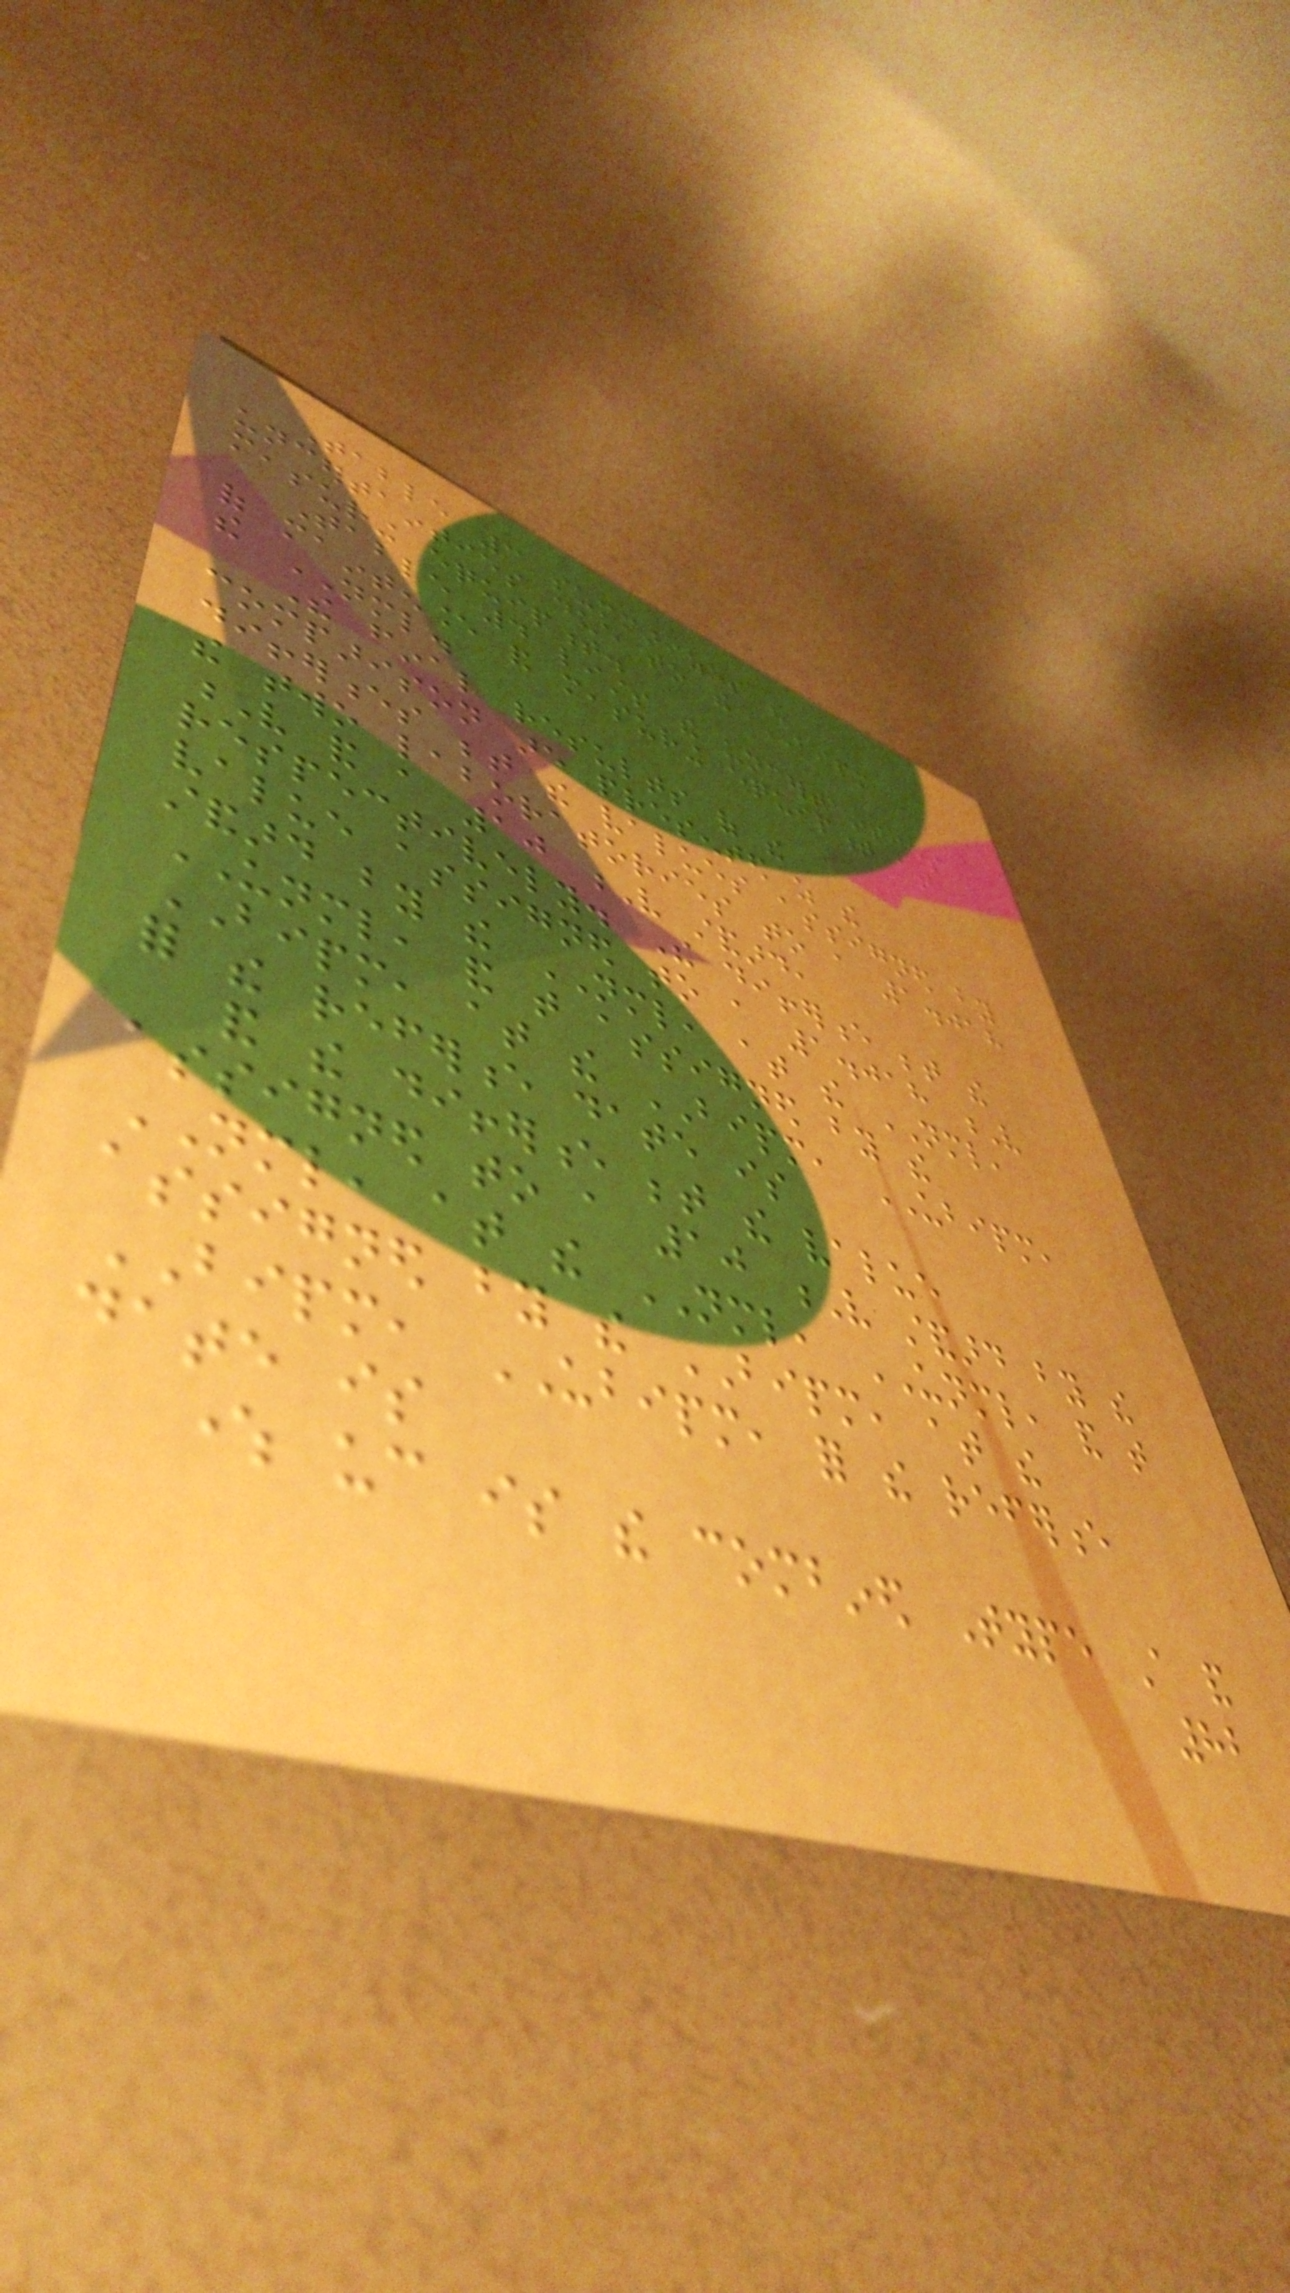Table 3 summarizes the
uncertainties due to the BIPM
measuring equipment.
Table 4 lists the uncertainties
of maintenance and measuring equipment at
the NML.
The final results of the
comparison are presented as the
differences between the values assigned by
the two laboratories to a 1.018
V and a 10 V standard,
respectively. The difference between the
value assigned to a 1.018 V
standard by the NML, at the NML,
UNML, and that assigned by the
BIPM, at the BIPM, UBIPM,
for the reference date is
and the difference between the value
assigned to a 10 V standard by the
NML, at the NML, UNML, and that
assigned by the BIPM, at the
BIPM, UBIPM, for the reference
date is
where uc is the combined Type A and
82
